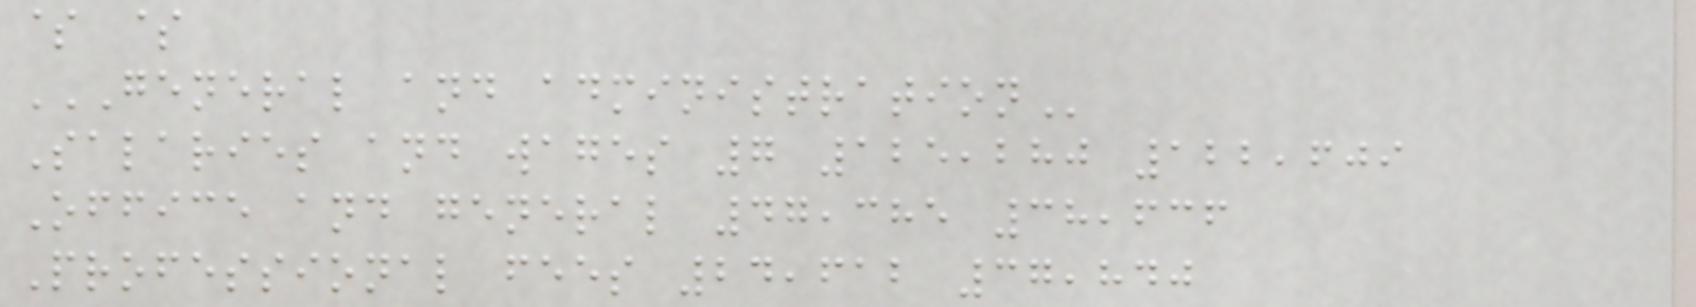$ $
GENERAL AND ADMINISTRATION
Salaries and wages 7 125,280 122,609
Office and general 47,385 38,636
Professional fees 24,612 37,840
